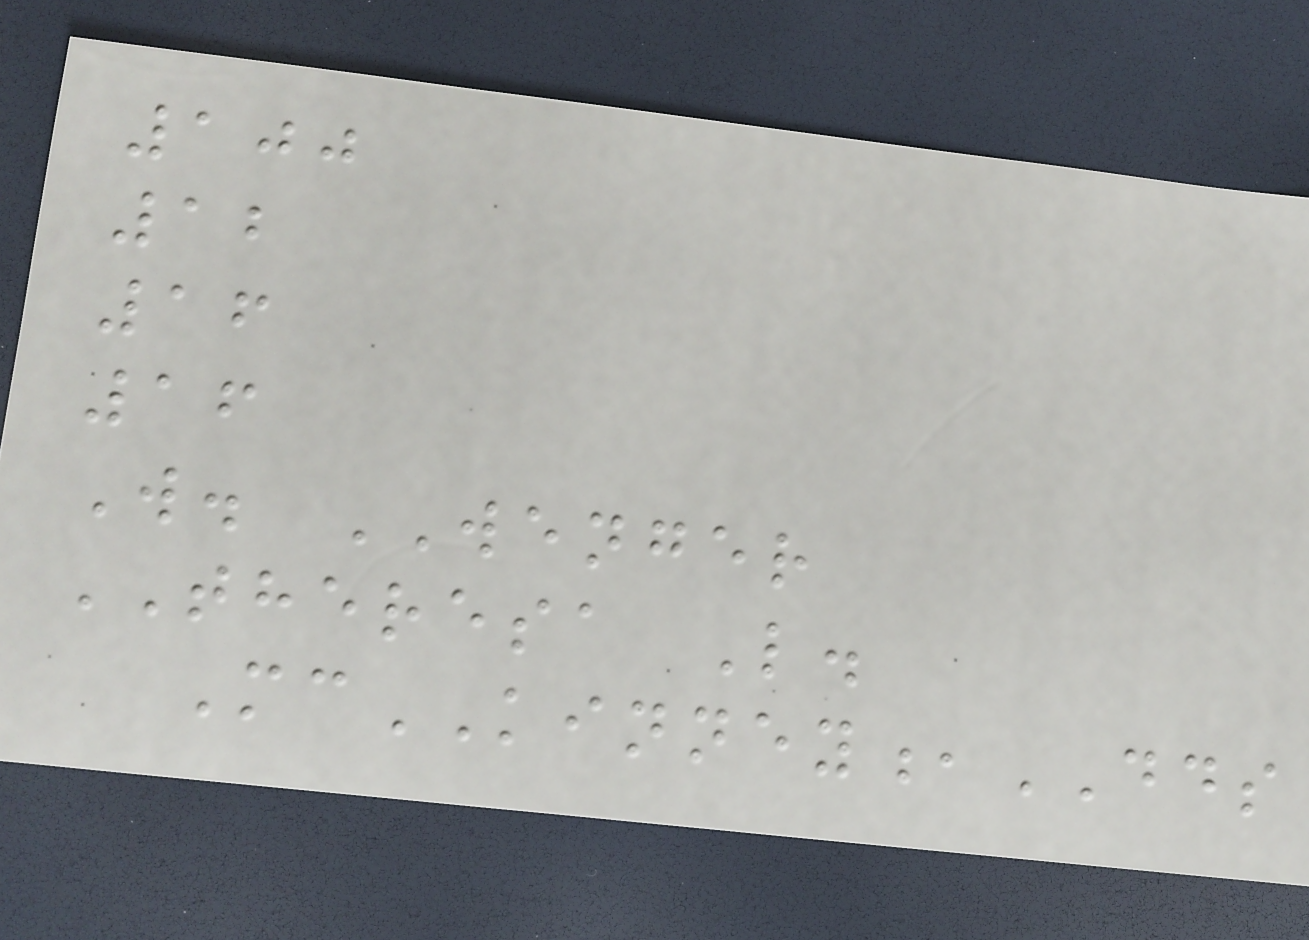100
12
16
16
W. WENGER
THERESA L.
McKINNEY,DDS
